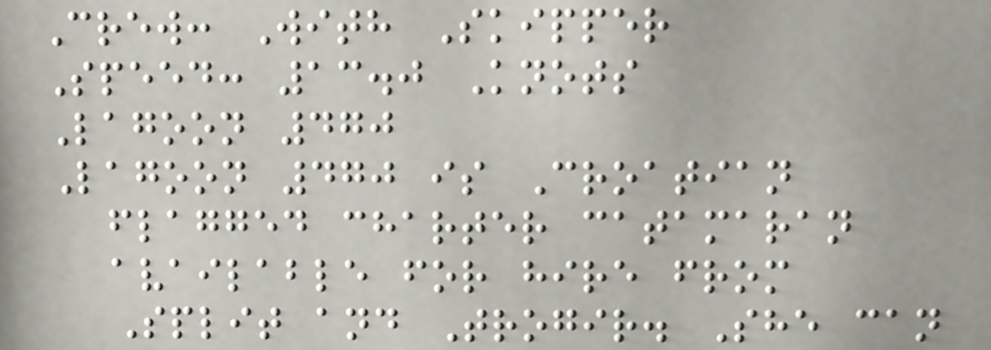Crew: With Skipper
Speed: 13.0 Knots
Lagoon 470
Lagoon 470 is Croatian
flagged charter catamaran
available for hire from
Split and Trogir. She can
